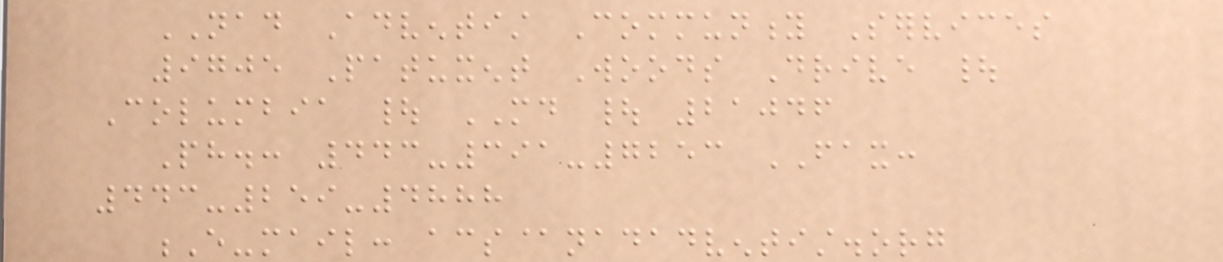NAD Adventist Community Services
9705 Patuxent Woods Drive |
Columbia | MD | 21046
Ph.: 443-391-7253 FAX:
443-259-4888
E-mail: acs@nadadventist.org
